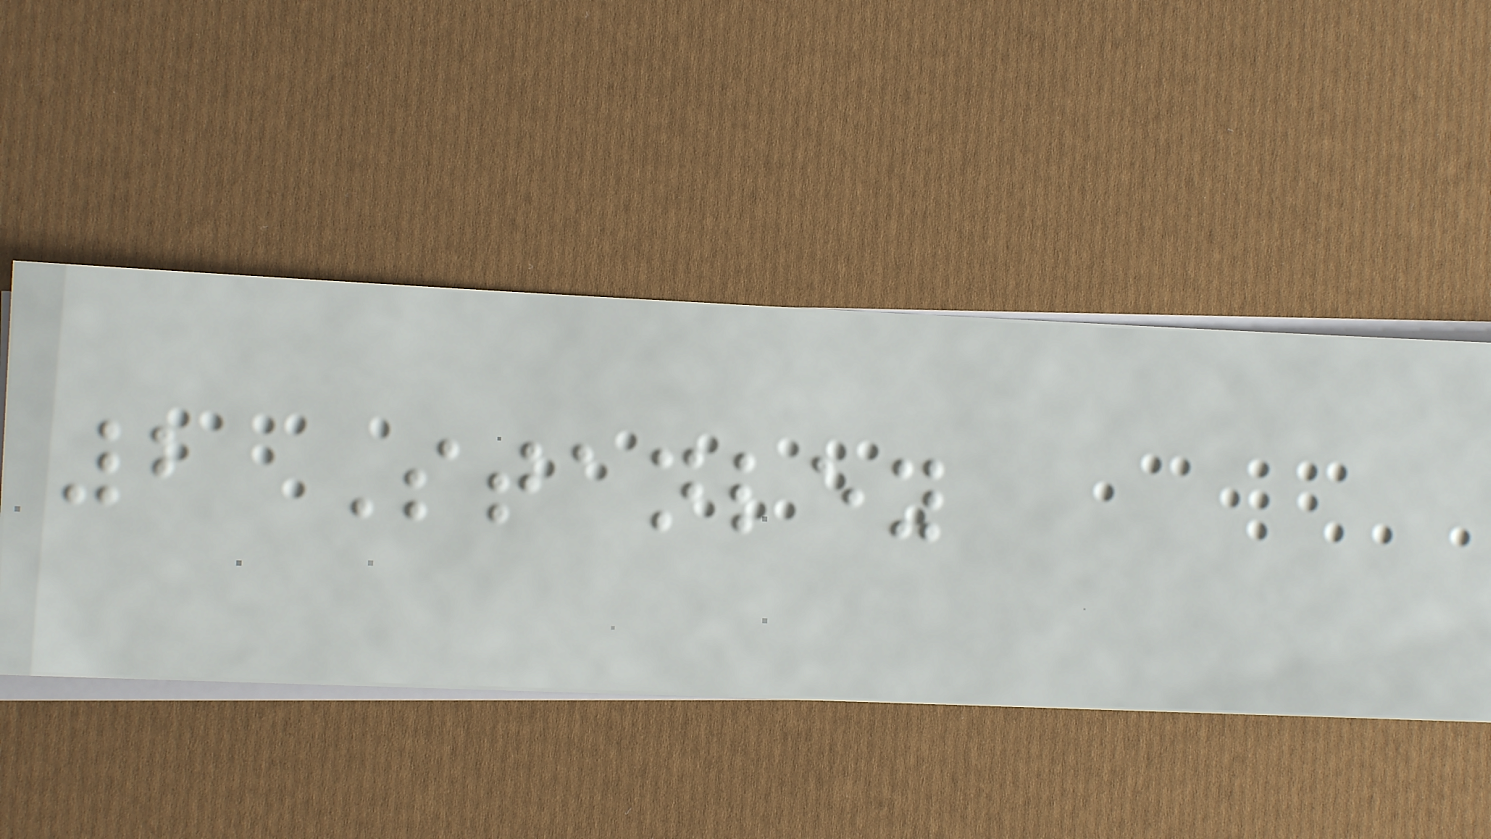2 Stanley
